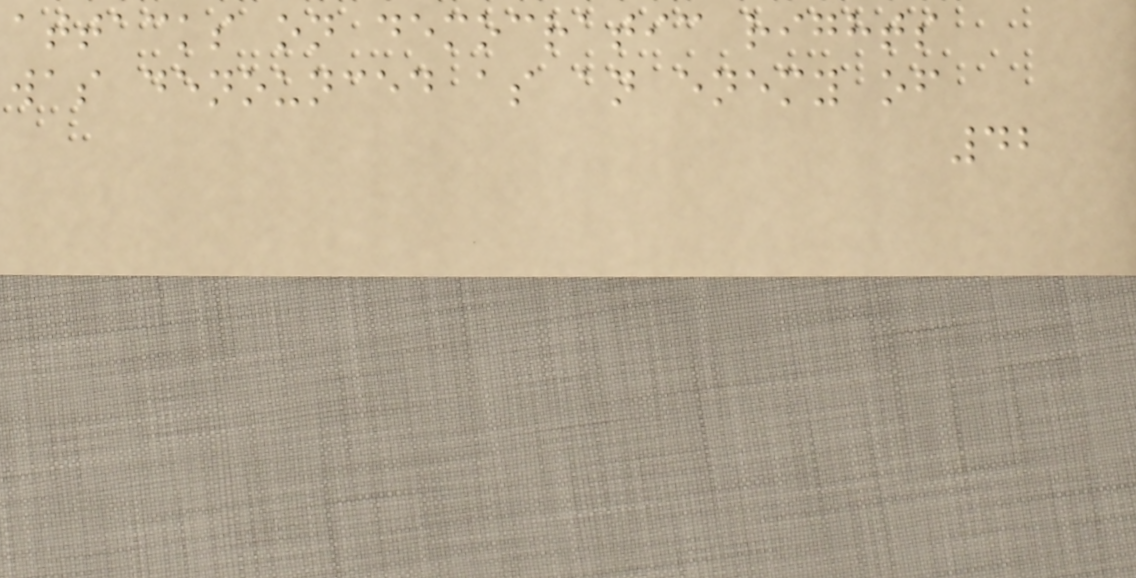attacks on democratic rights
was denounced as an enemy of
42
